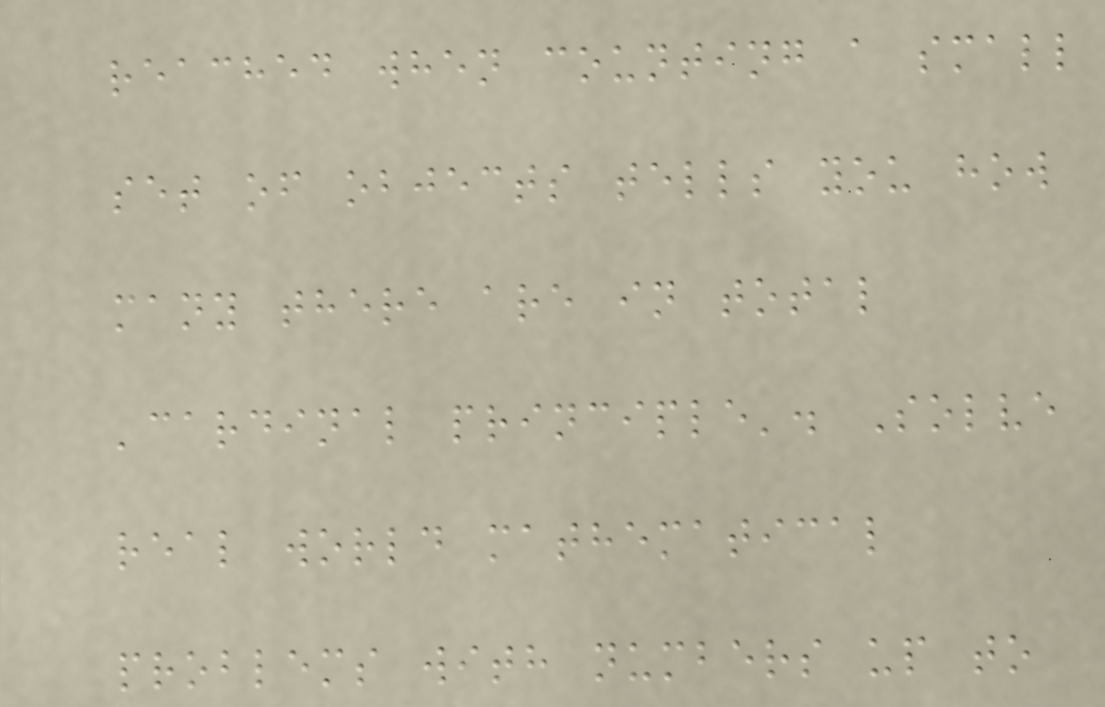reached when counting a small
set of objects tells you how
many there are in total
'cardinal principle'. Solve
real world mathematical
problems with numbers up to
